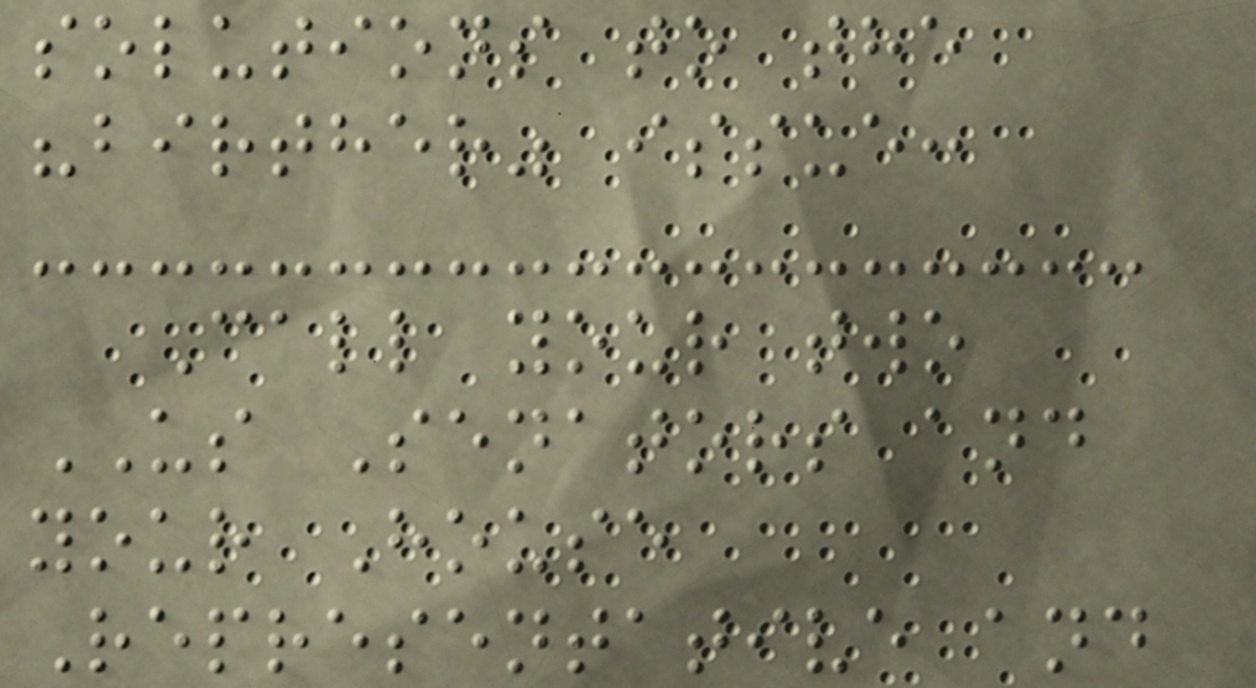solutions to the
"birther" issue:
Call your two
US Senators and
your House
Representative and
